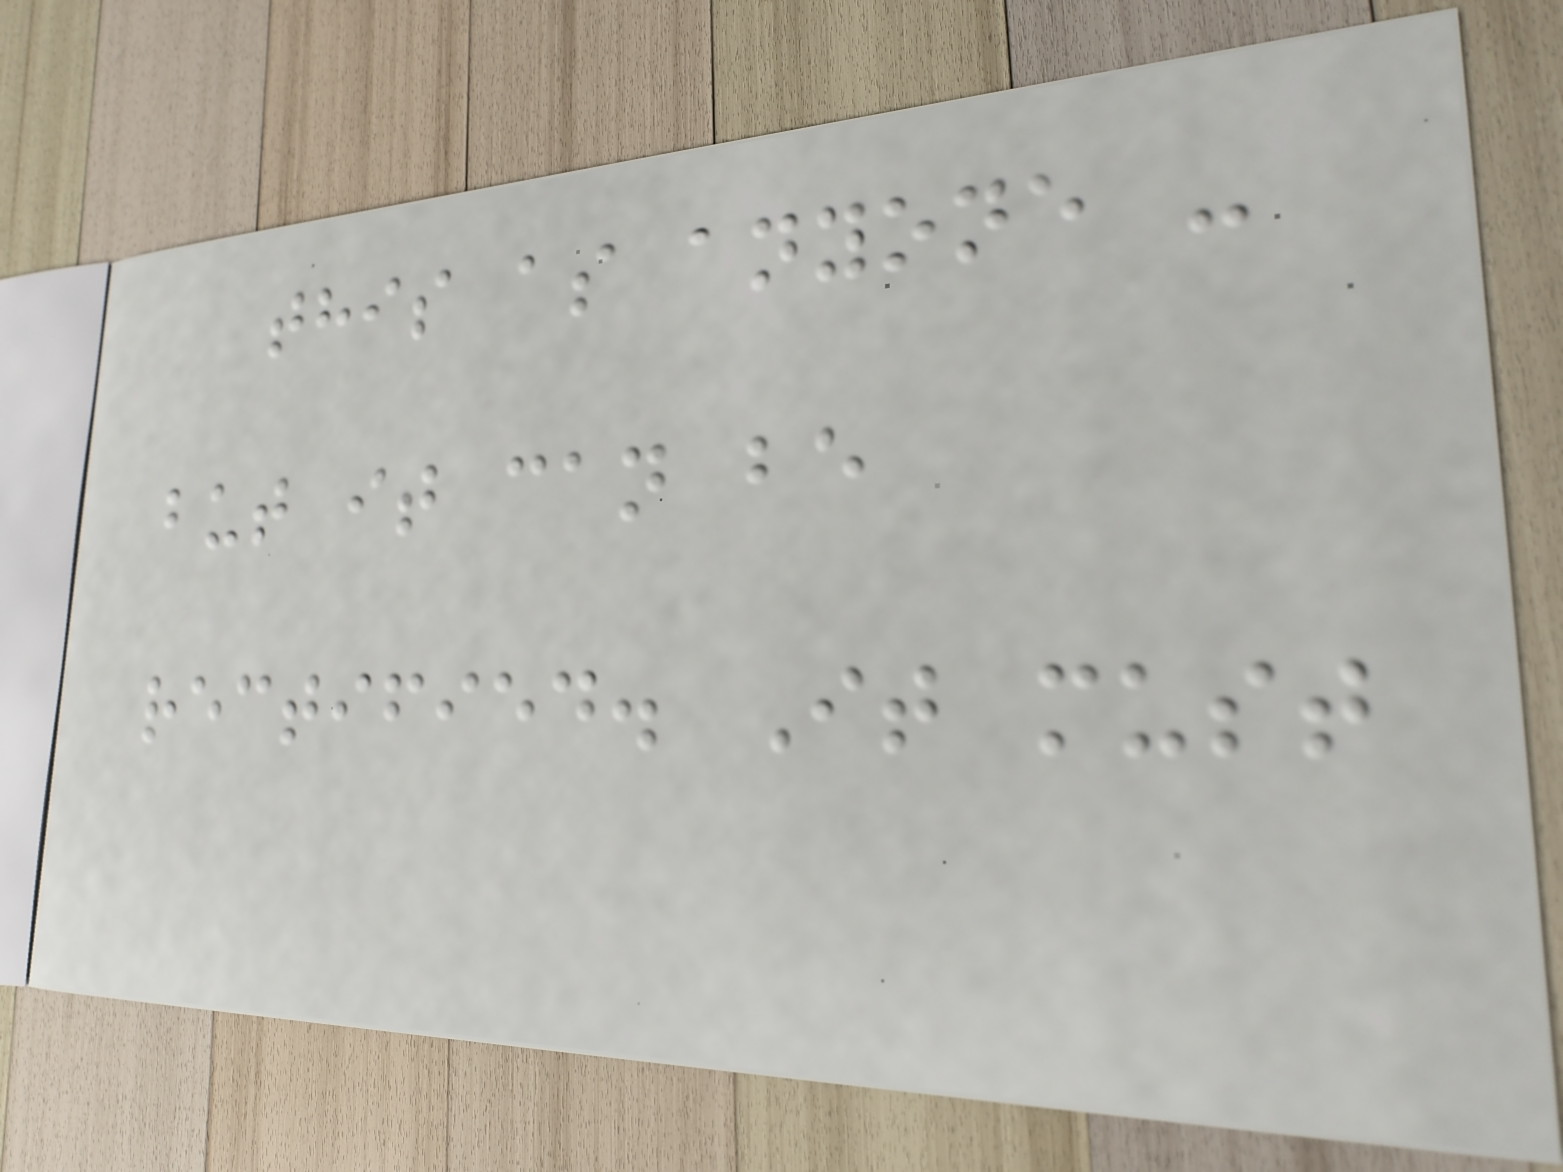this as anyone -
but it can be
rectified. It must
